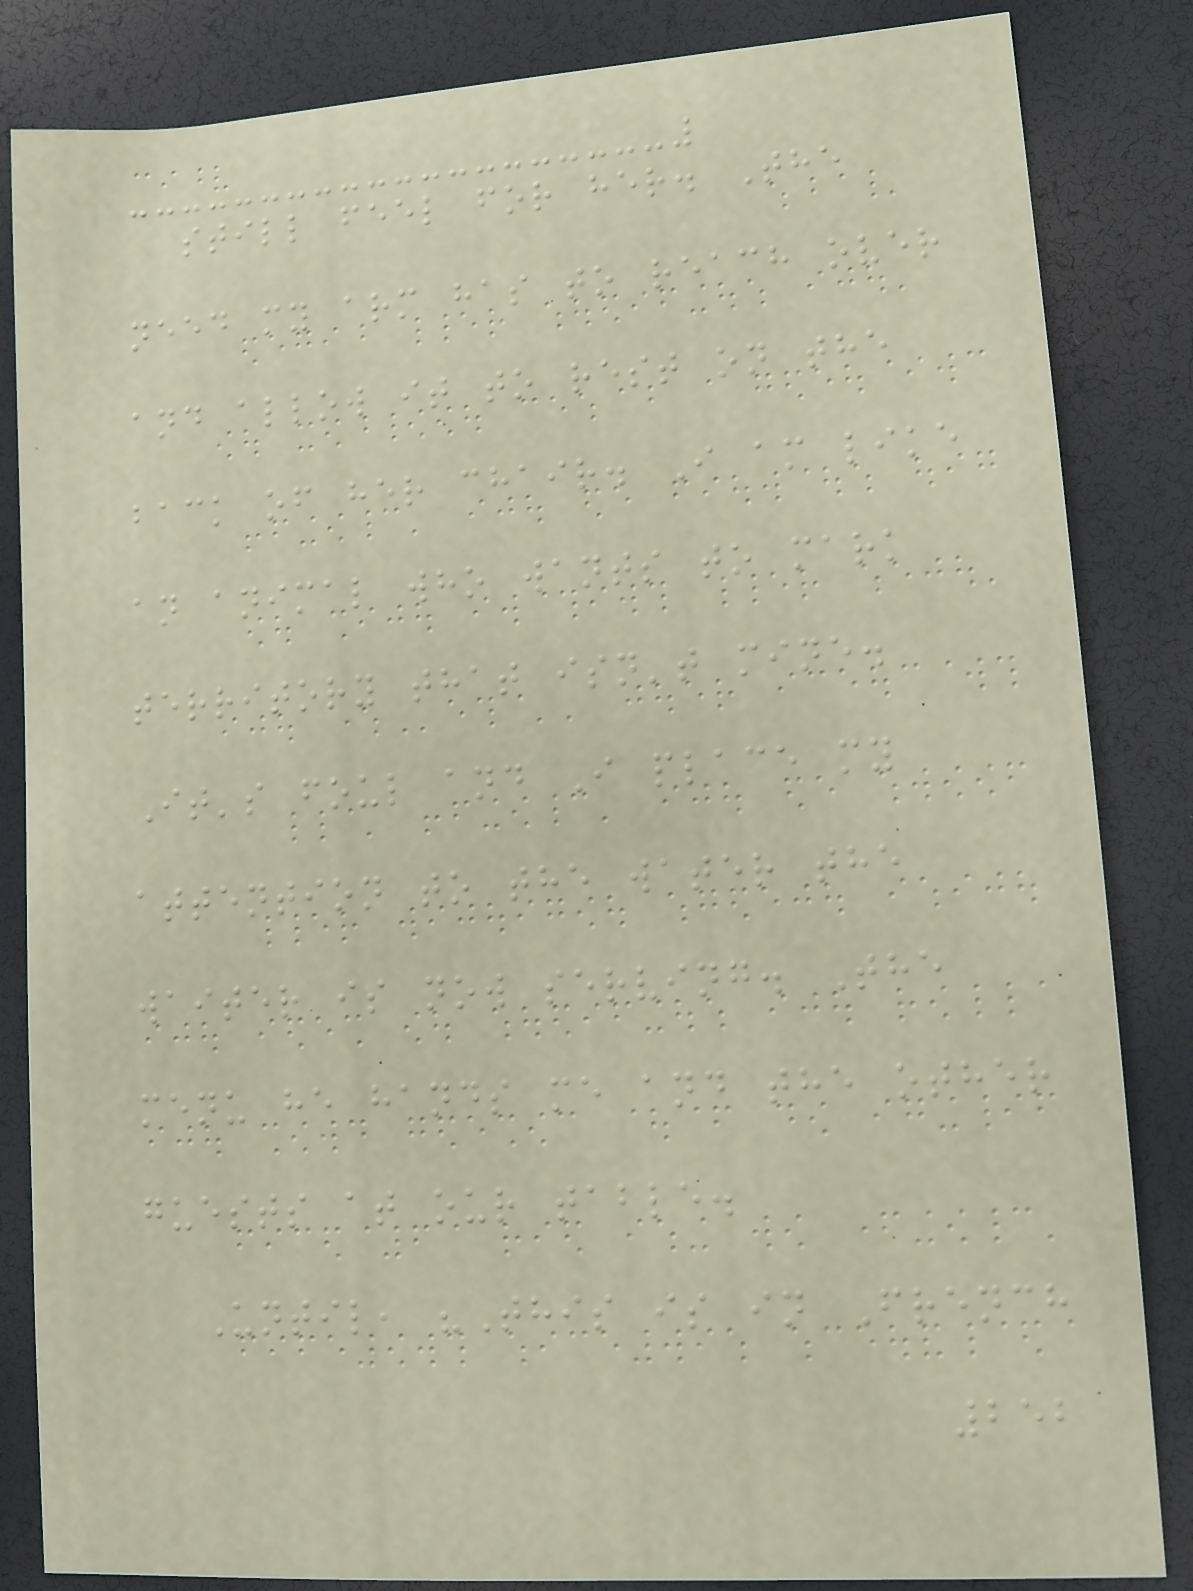still feel for her. The
need my arm has to reach over
and allow it to rest on the
back of her chair. I am like
an animal who wants to mark
territory that isn't mine.
It's foul and I place my
attention to the water the
waiter is now serving. The
menu he hands me and the other
guests at our table.
Until, "This is in French
252
